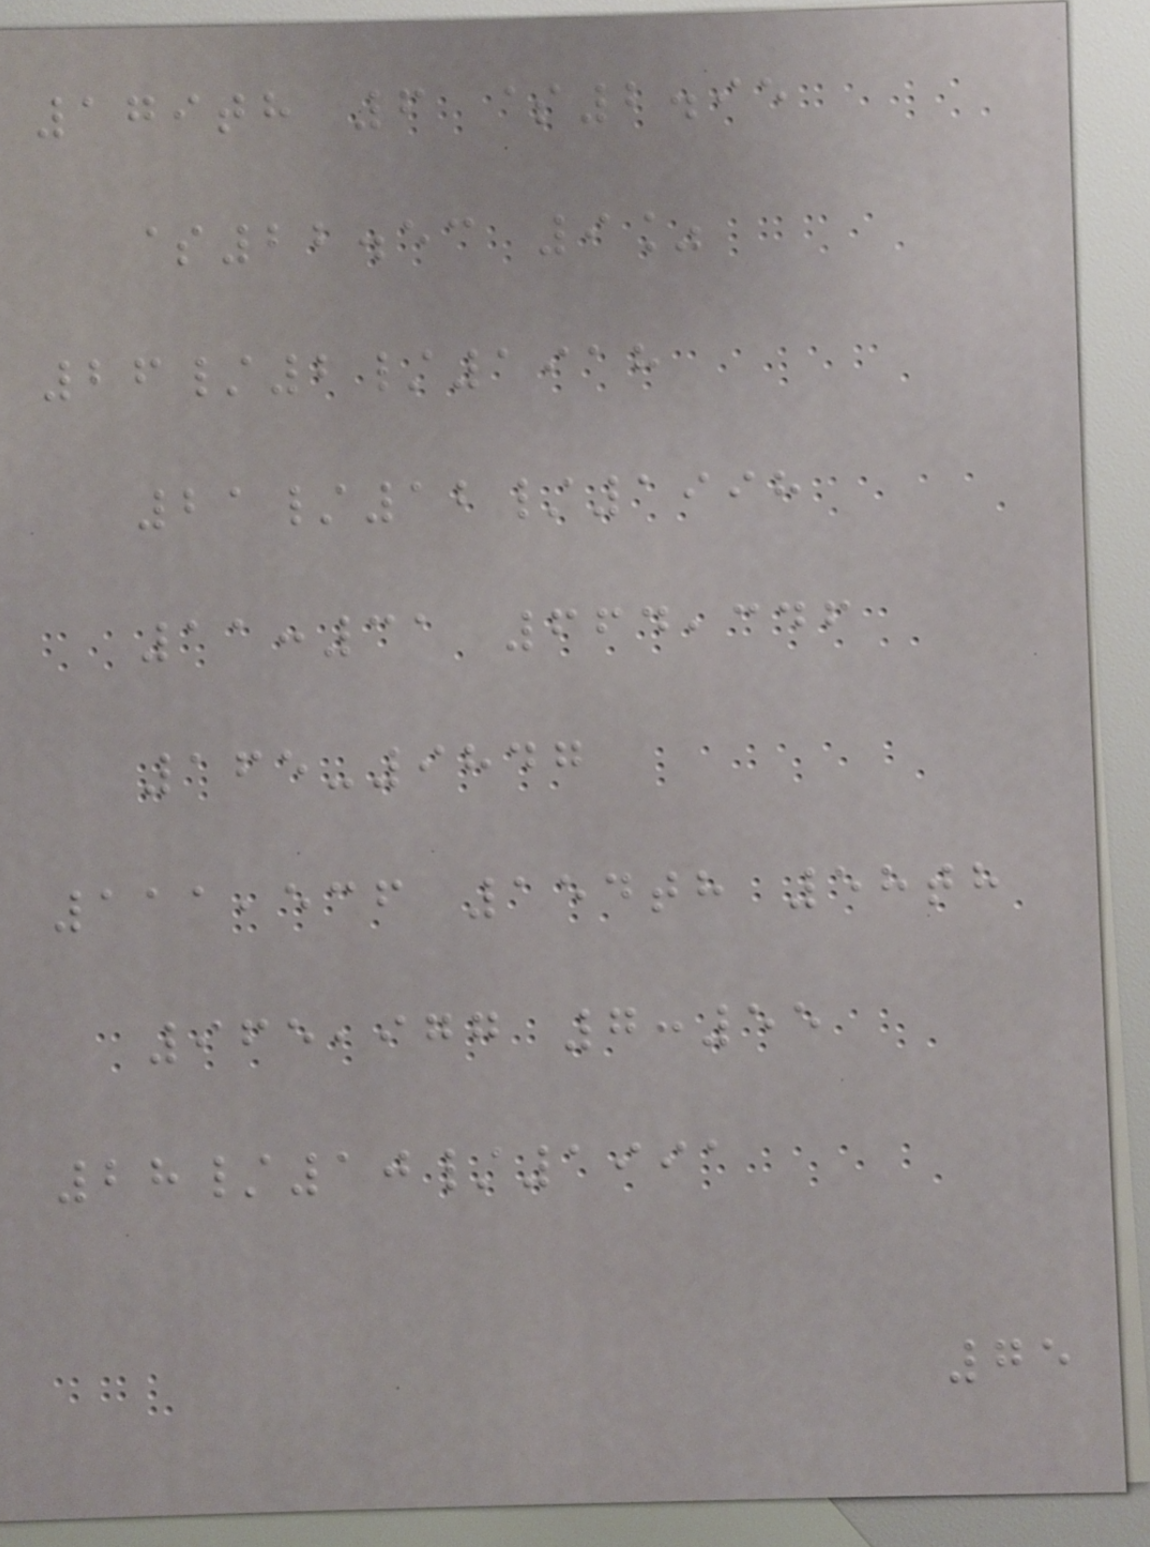179th 6 $2.95
$22.53 9%
26/2/1918
21/12/1998
11:31 664,346
165-9847
111,536 154th 58th
965,977 7:55
28/10/1991
75
